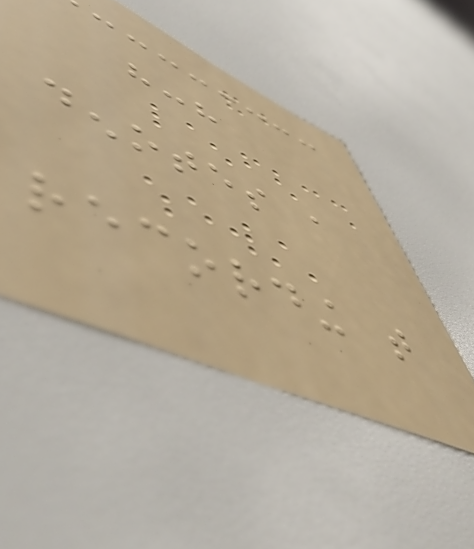"-"
denotes a
recording that
